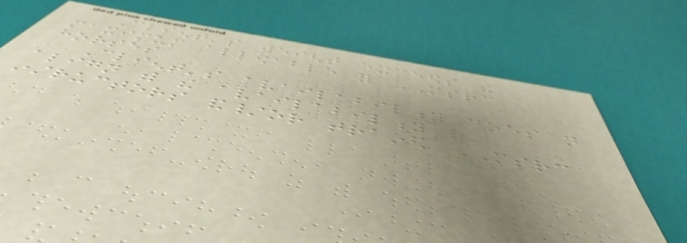Client's weight exceeds the
maximum allowable for MSRC
horses
Client's availability does not
align with the availability of
instructors and/or trained MSRC
